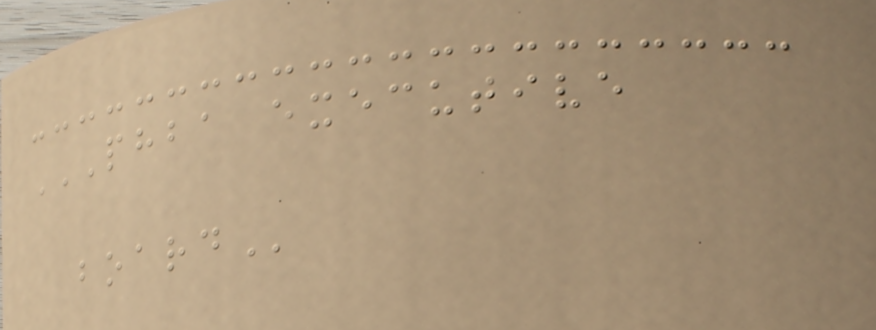PHBA EXECUTIVE
BOARD
